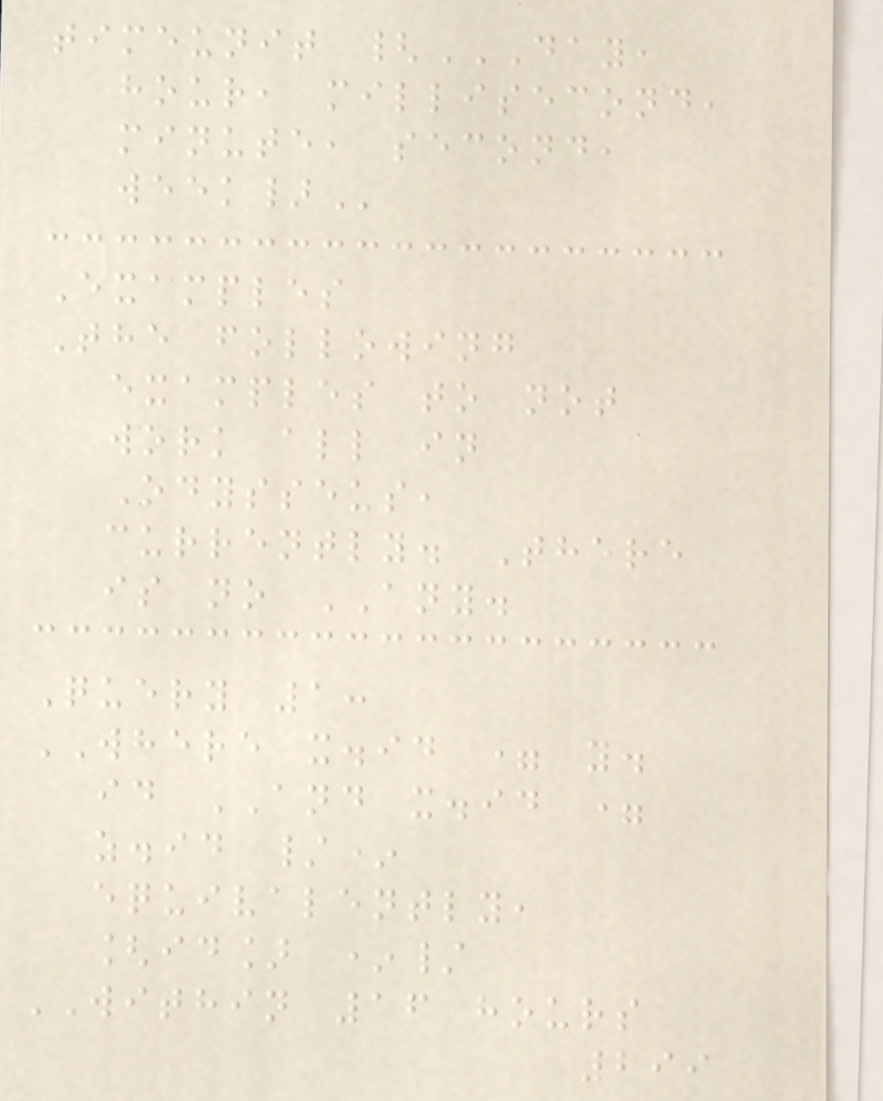timeunit {DAY,
HOUR, MILLISECOND,
MINUTE, SECOND,
WEEK}
Examples
The following
examples to not
work all in
Odysseus,
currently. There
is no ANY.
Query 1:
WHERE x.id = y.
id AND x.id =
z.id /*
equivalently,
[id] */
WITHIN 16 hours
299
